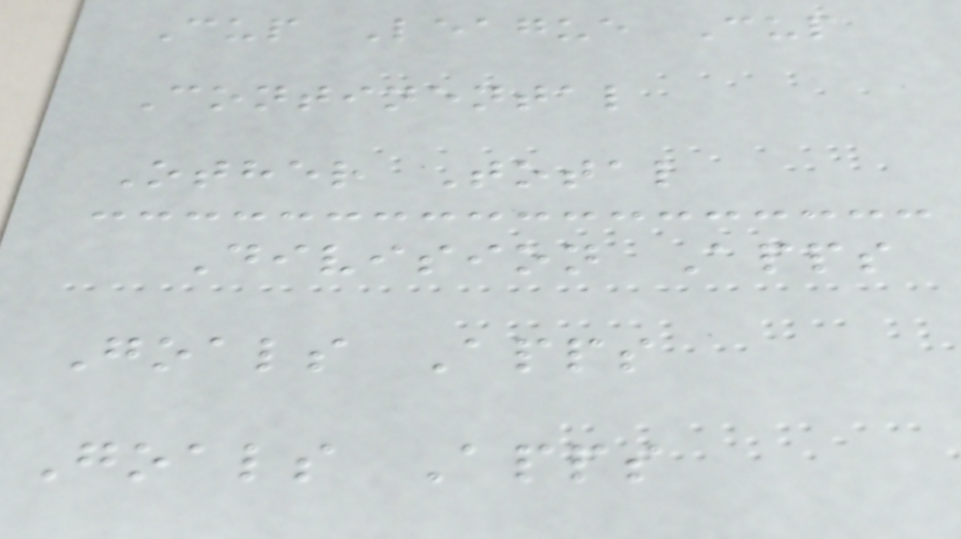Cup League Cup
Continental
Other Total
Division Apps
Goals Apps
Goals Apps
